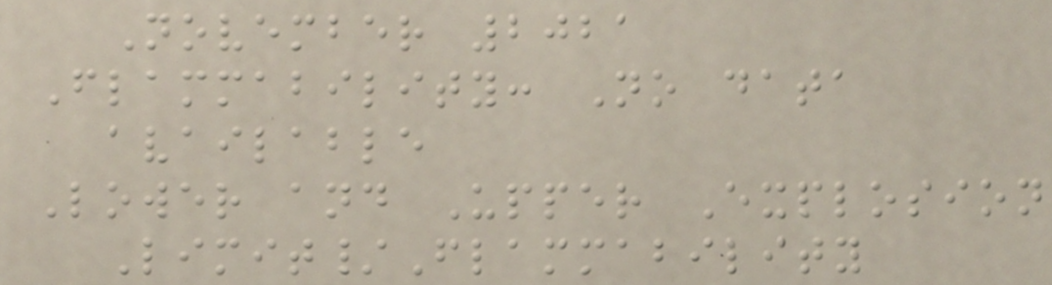November 2021
Flammability: No data
available
Lower and Upper Explosion
Limit/Flammability
